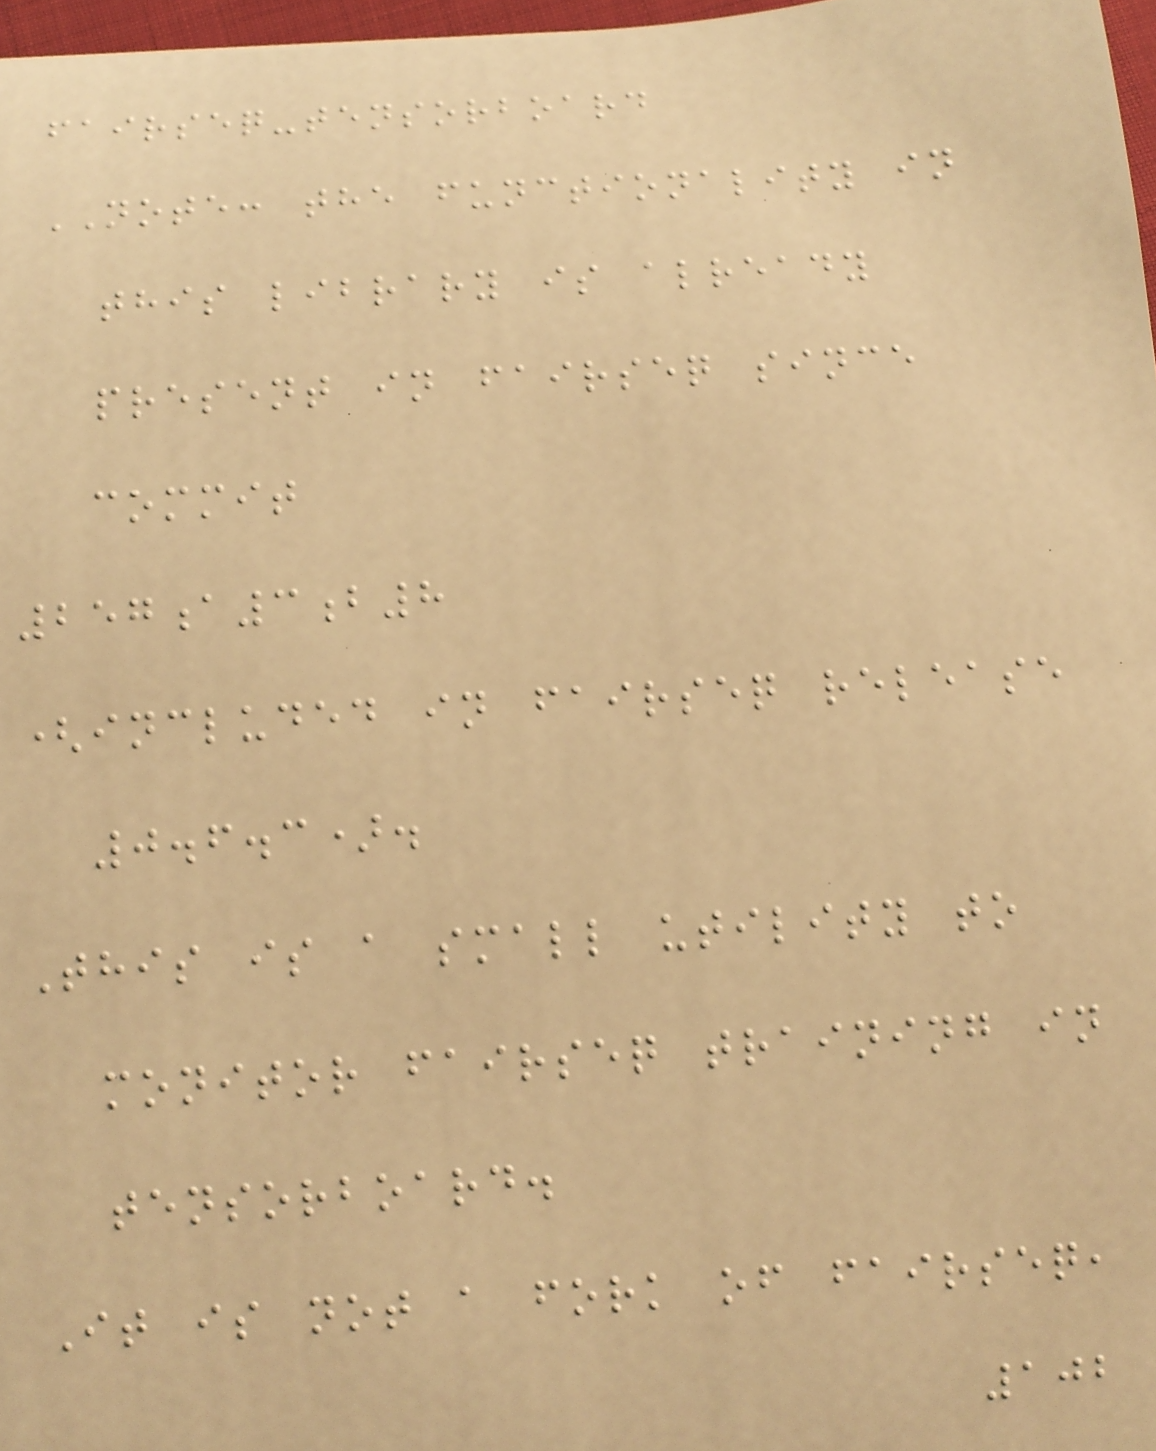fairseq-tensorboard
NOTE: the functionality in
this library is already
present in fairseq since
commit
257a3b8
(included in fairseq release
0.6.3).
This is a small utility to
monitor fairseq training in
tensorboard.
It is not a fork of fairseq,
102
